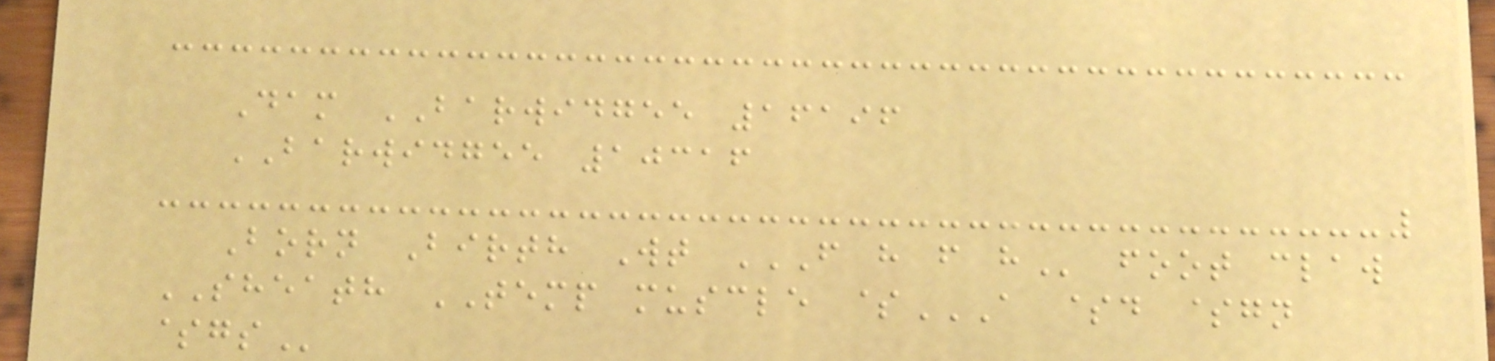Dam BARWIDGEE 16196
BARWIDGEE 10316
Born Birth Wt F H F H foot claw
SHEATH TEMP muscle $A $D $GN
$GS
